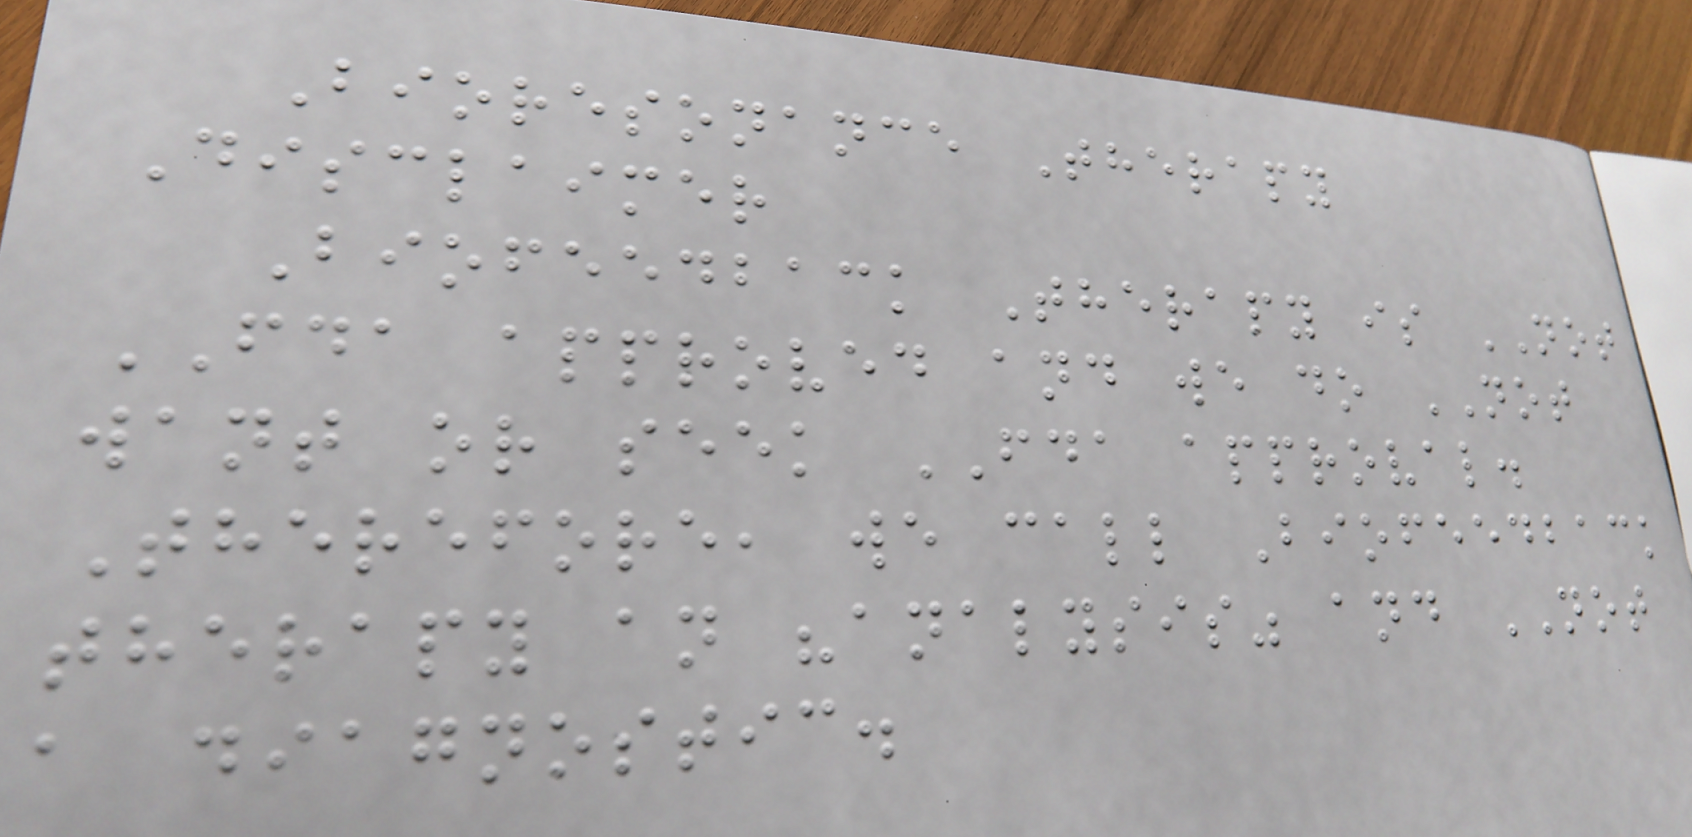Bioresonance Therapy
Disclaimer
Biofeedback Therapy is NOT
FDA approved and we do NOT
want or seek FDA approval.
Therefore, we call Biofeedback
therapy an "analysis" and NOT
a diagnostic.
